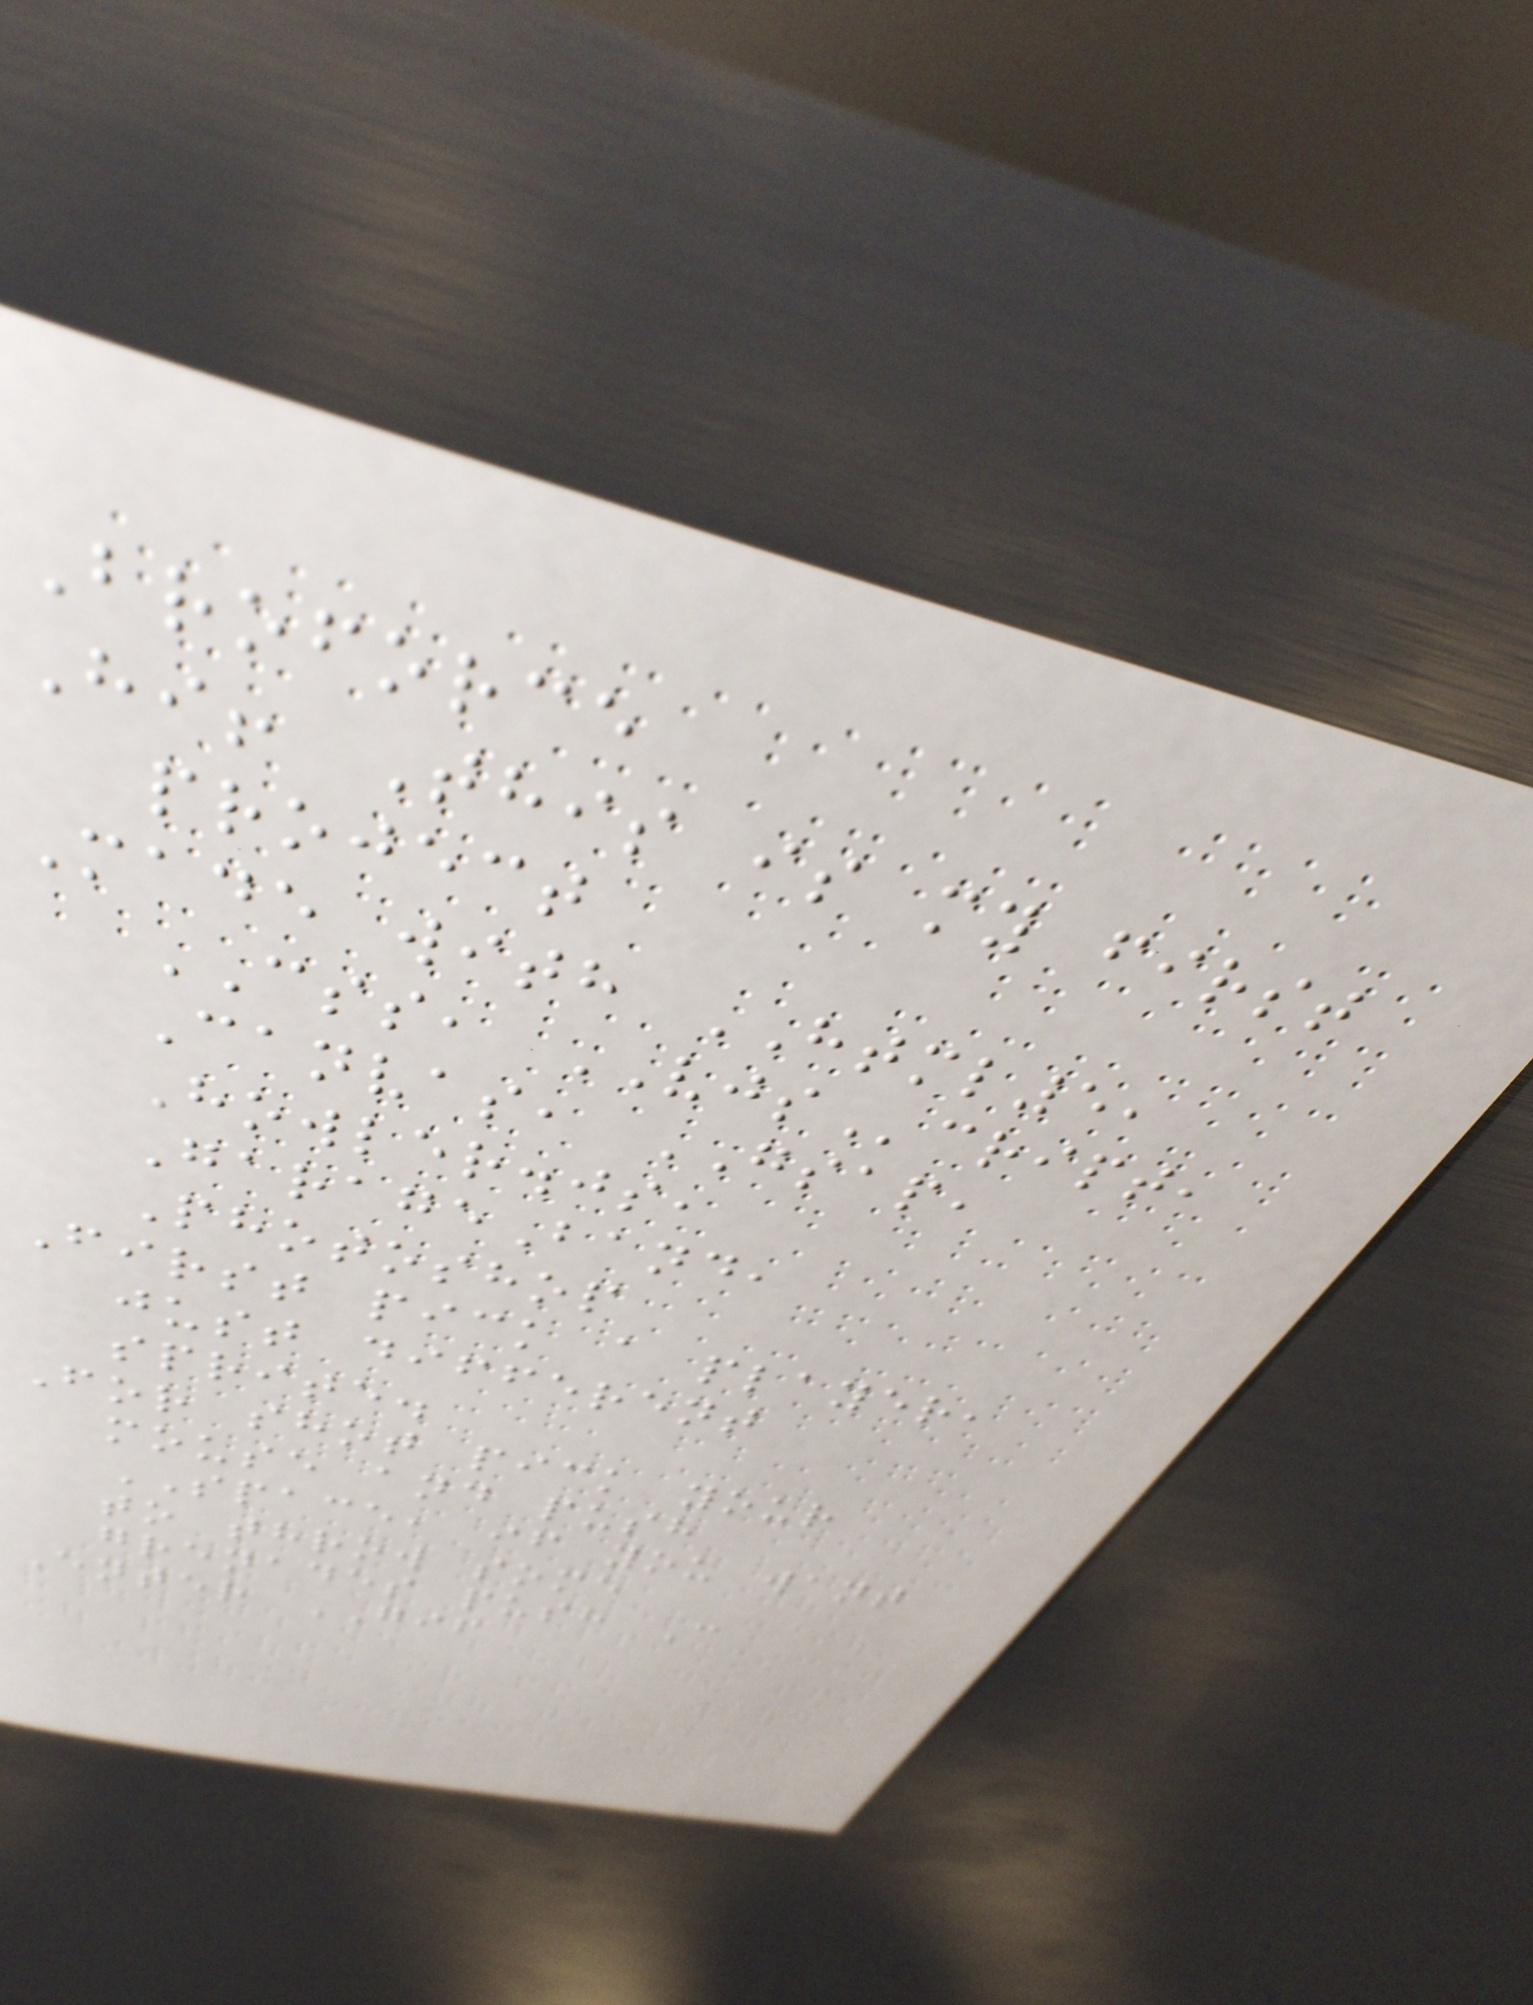Broforce
Hi! This is my first
project
Made with HTML5,
CSS, VJScript,
Canvas, GSAP,
Howler.js,
GarageBand,
Photoshop
First pick a player,
just different
sprite.
For shot pick your
mouse and push
SPACE, if you want
to throw some
grenades push C
Enter GIF
